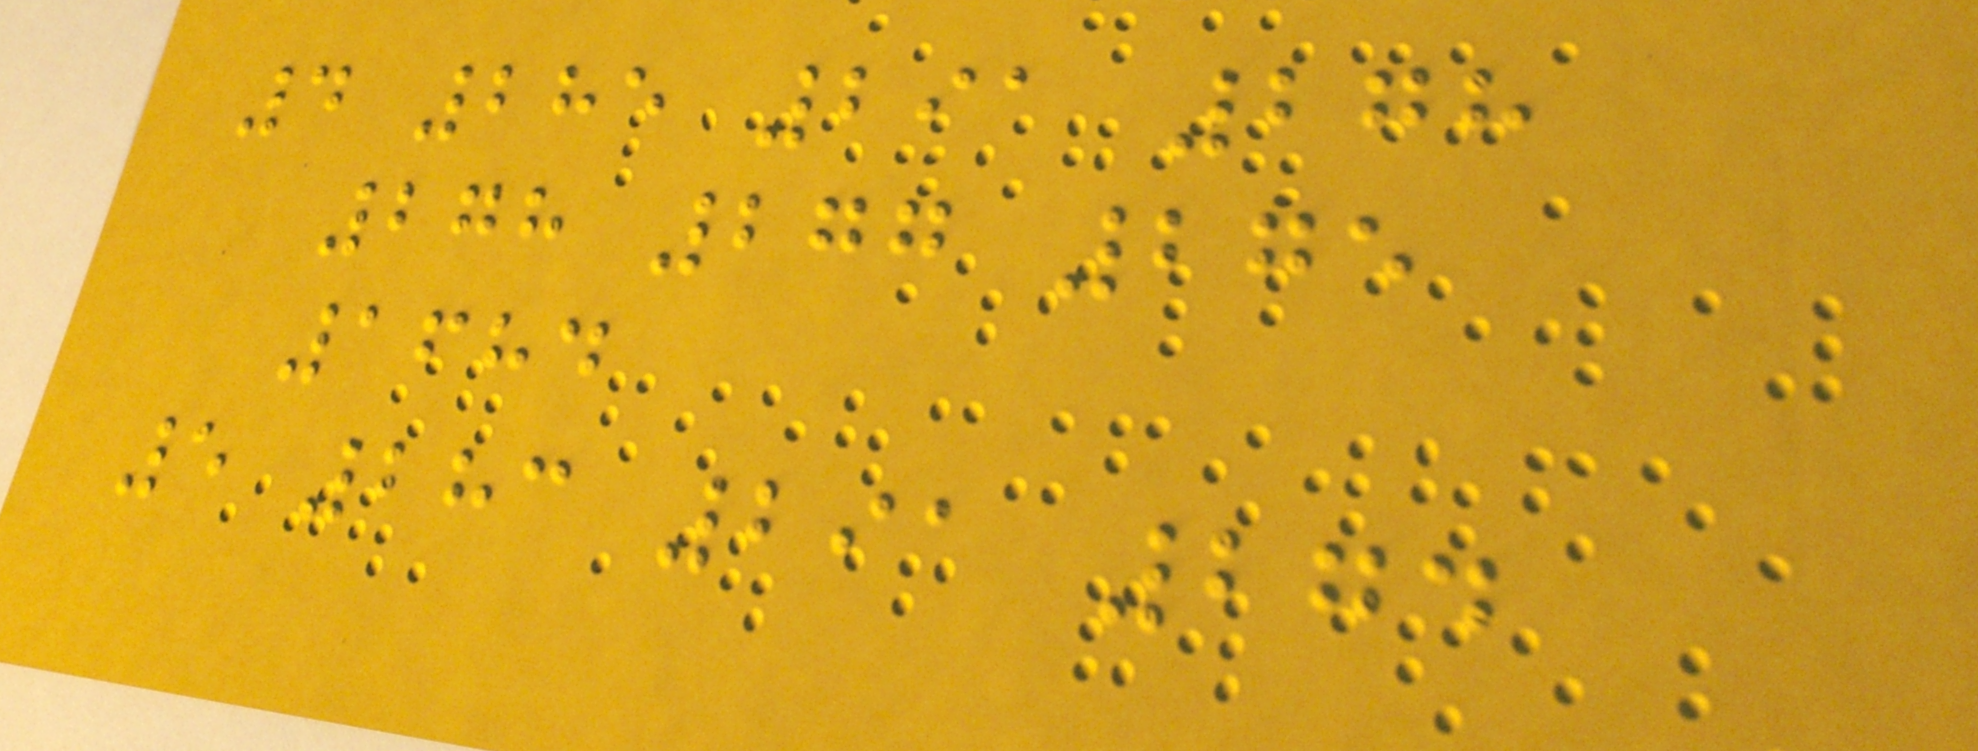4 285 291 278
278 277 275
1684
5 283 291 274
